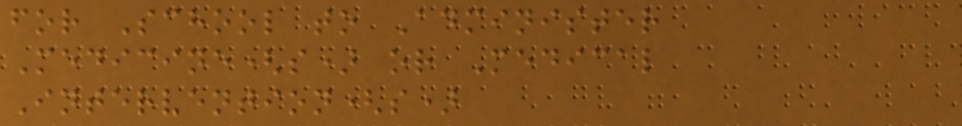for School to Administer
Medicine(s) or Medical
Intervention(s)
